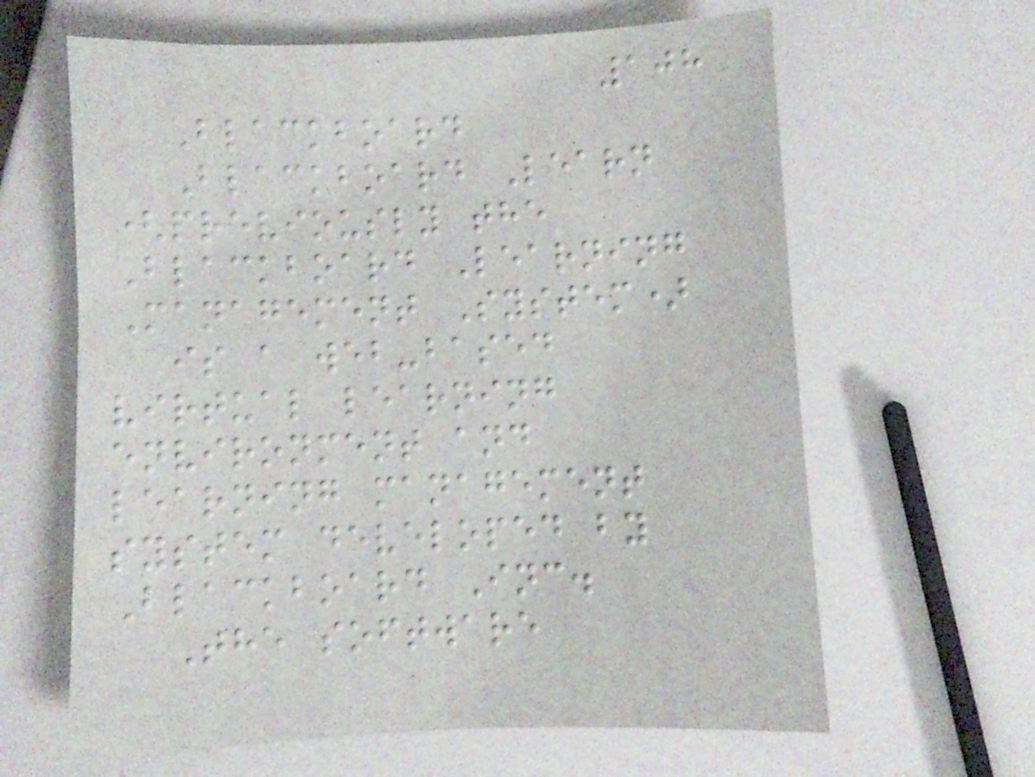108
Blackboard
Blackboard Learn
(previously the
Blackboard Learning
Management System)
is a web-based
virtual learning
environment and
learning management
system developed by
Blackboard Inc.
The software
